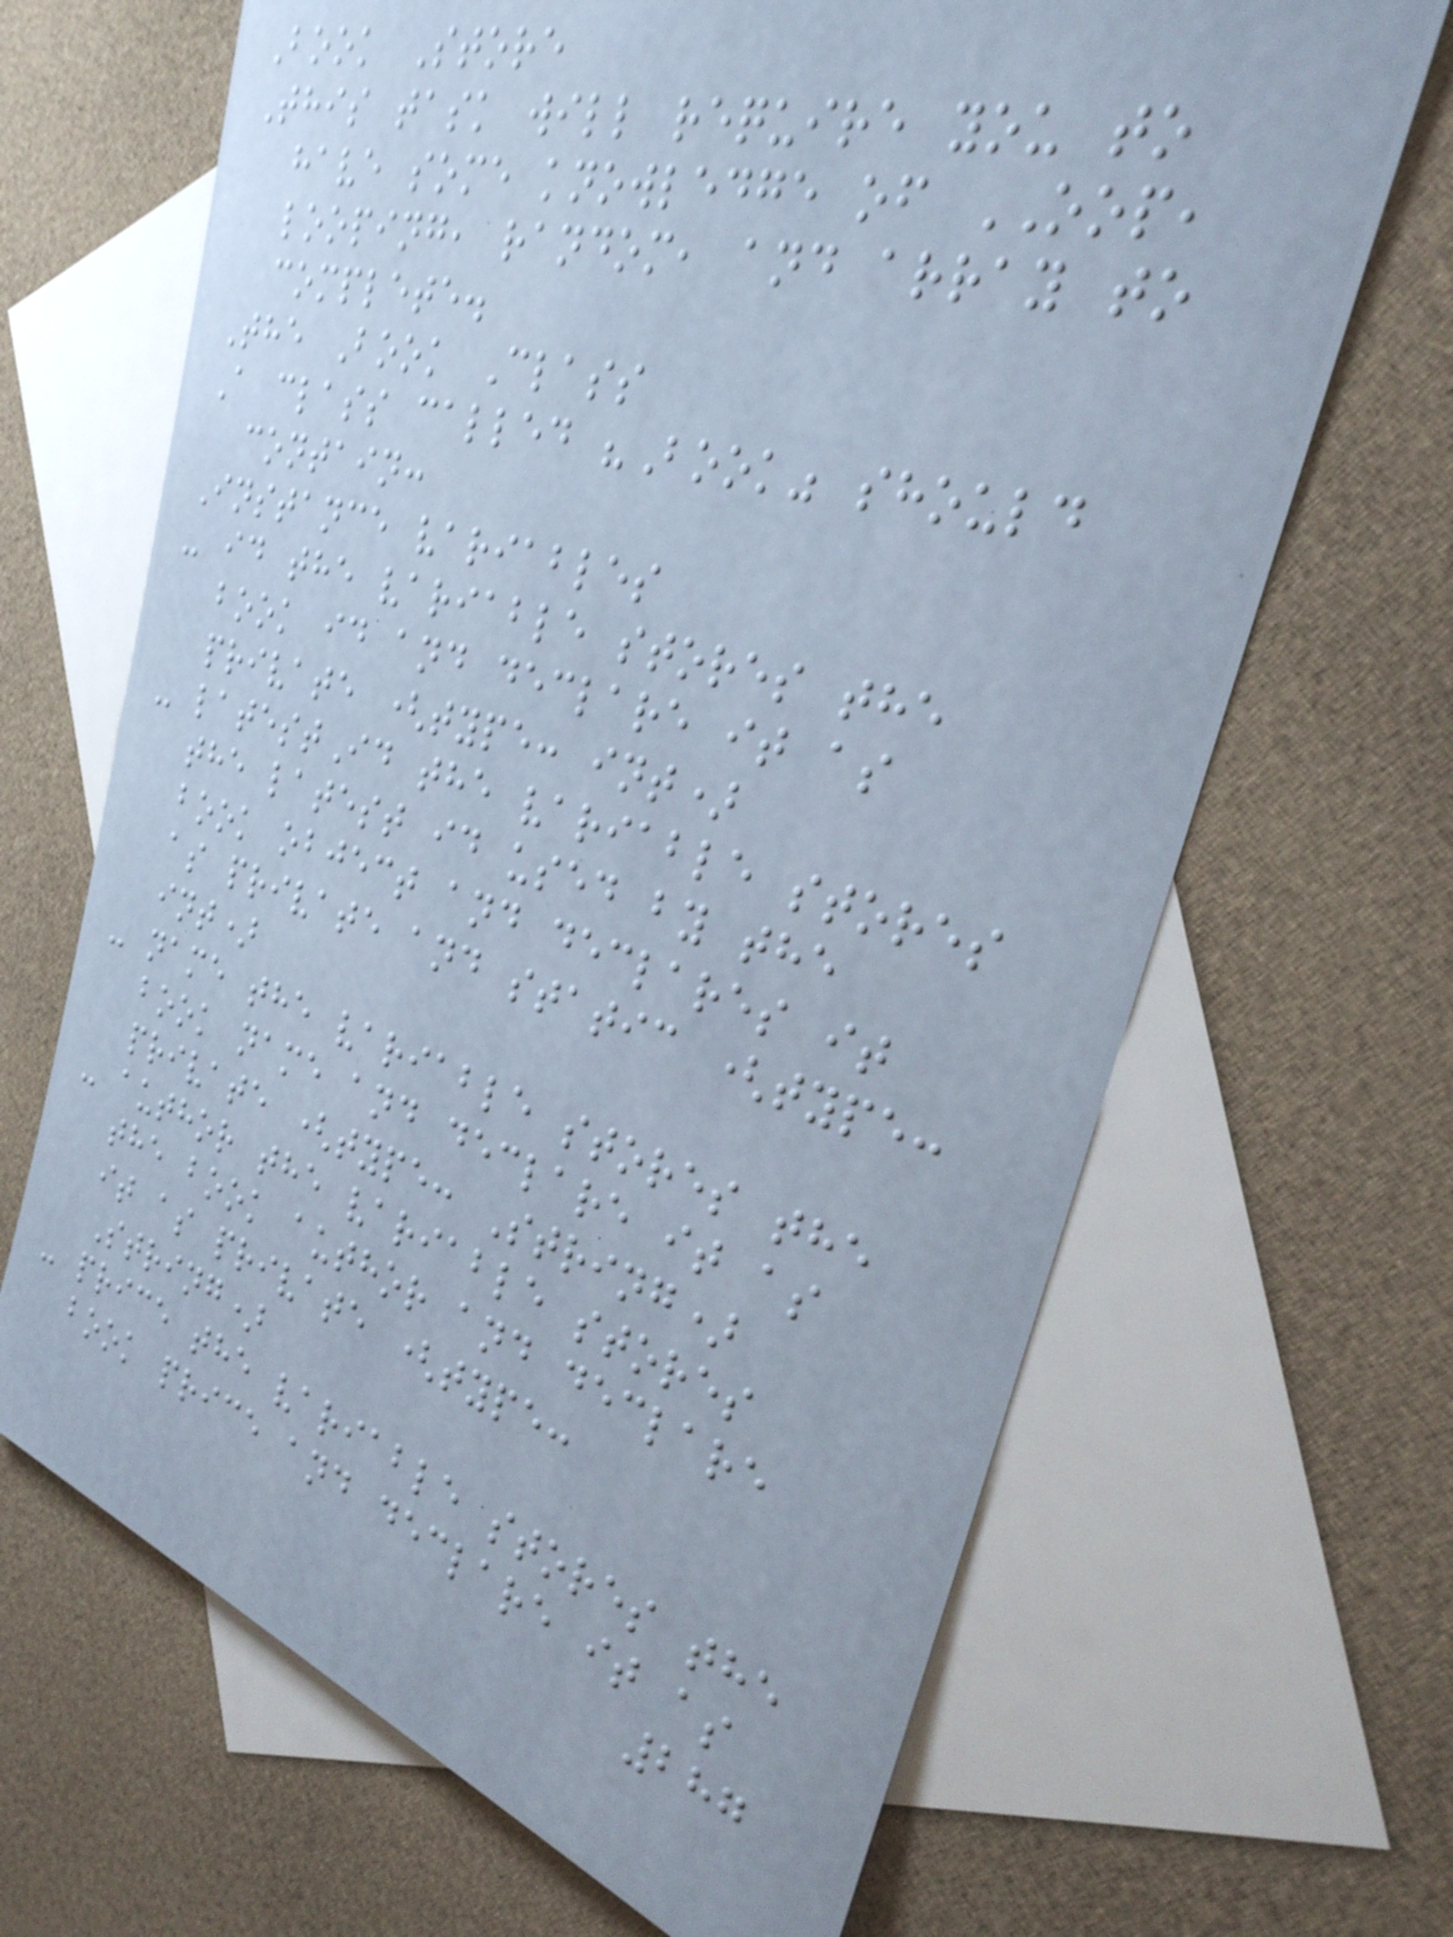Book Store
This task will require you to
have some knowledge of OOP,
looping, random, and array to
complete.
The Book Class
A class called "Book" should
contain:
Instance variables
- id the variable stores the
book id and declare it as
private (type: int)
- latestId the variable stores
the latest id used by the
book object and declares it
as private and static (type:
int)
- name the variable stores the
book name and declare it as
private (type: String)
- author the variable stores
the book author and declare
it as private (type:
String)
- price the variable stores the
book price and declare it as
287
